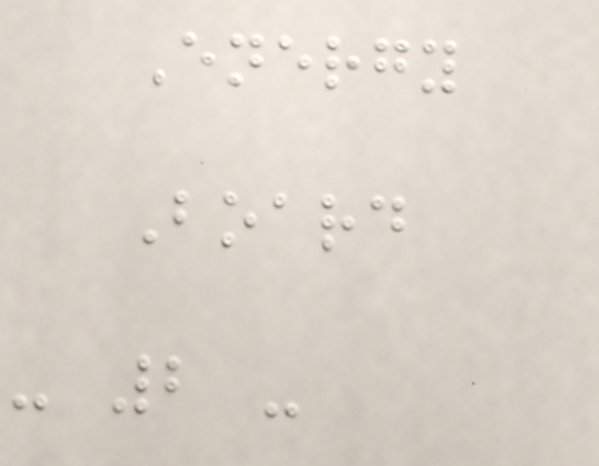Energy
Board
- 2 -
